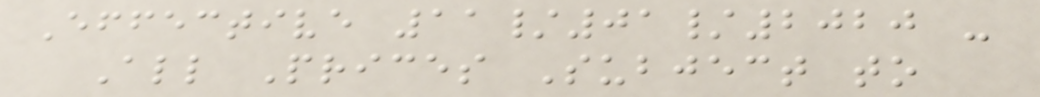Effective 11/01/2020 -
All Prices Subject to
